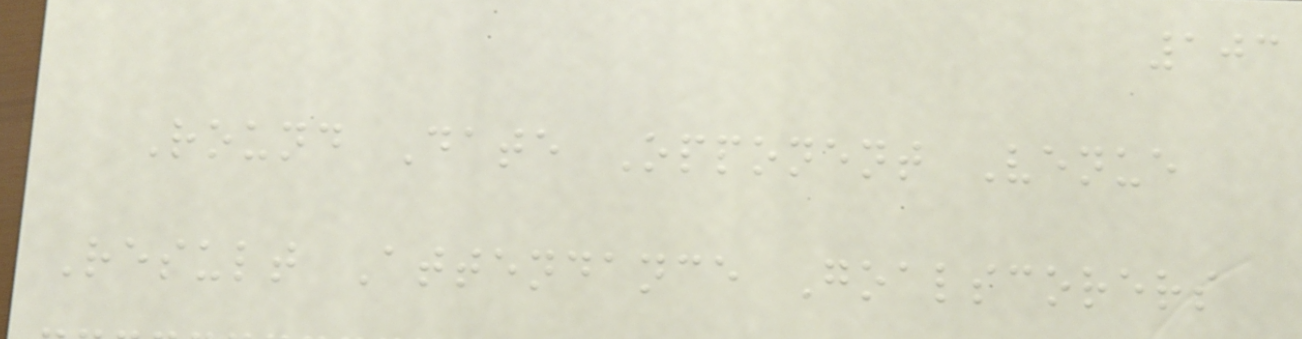103
Round Date Opponent Venue
Result Attendance Goalscorers
